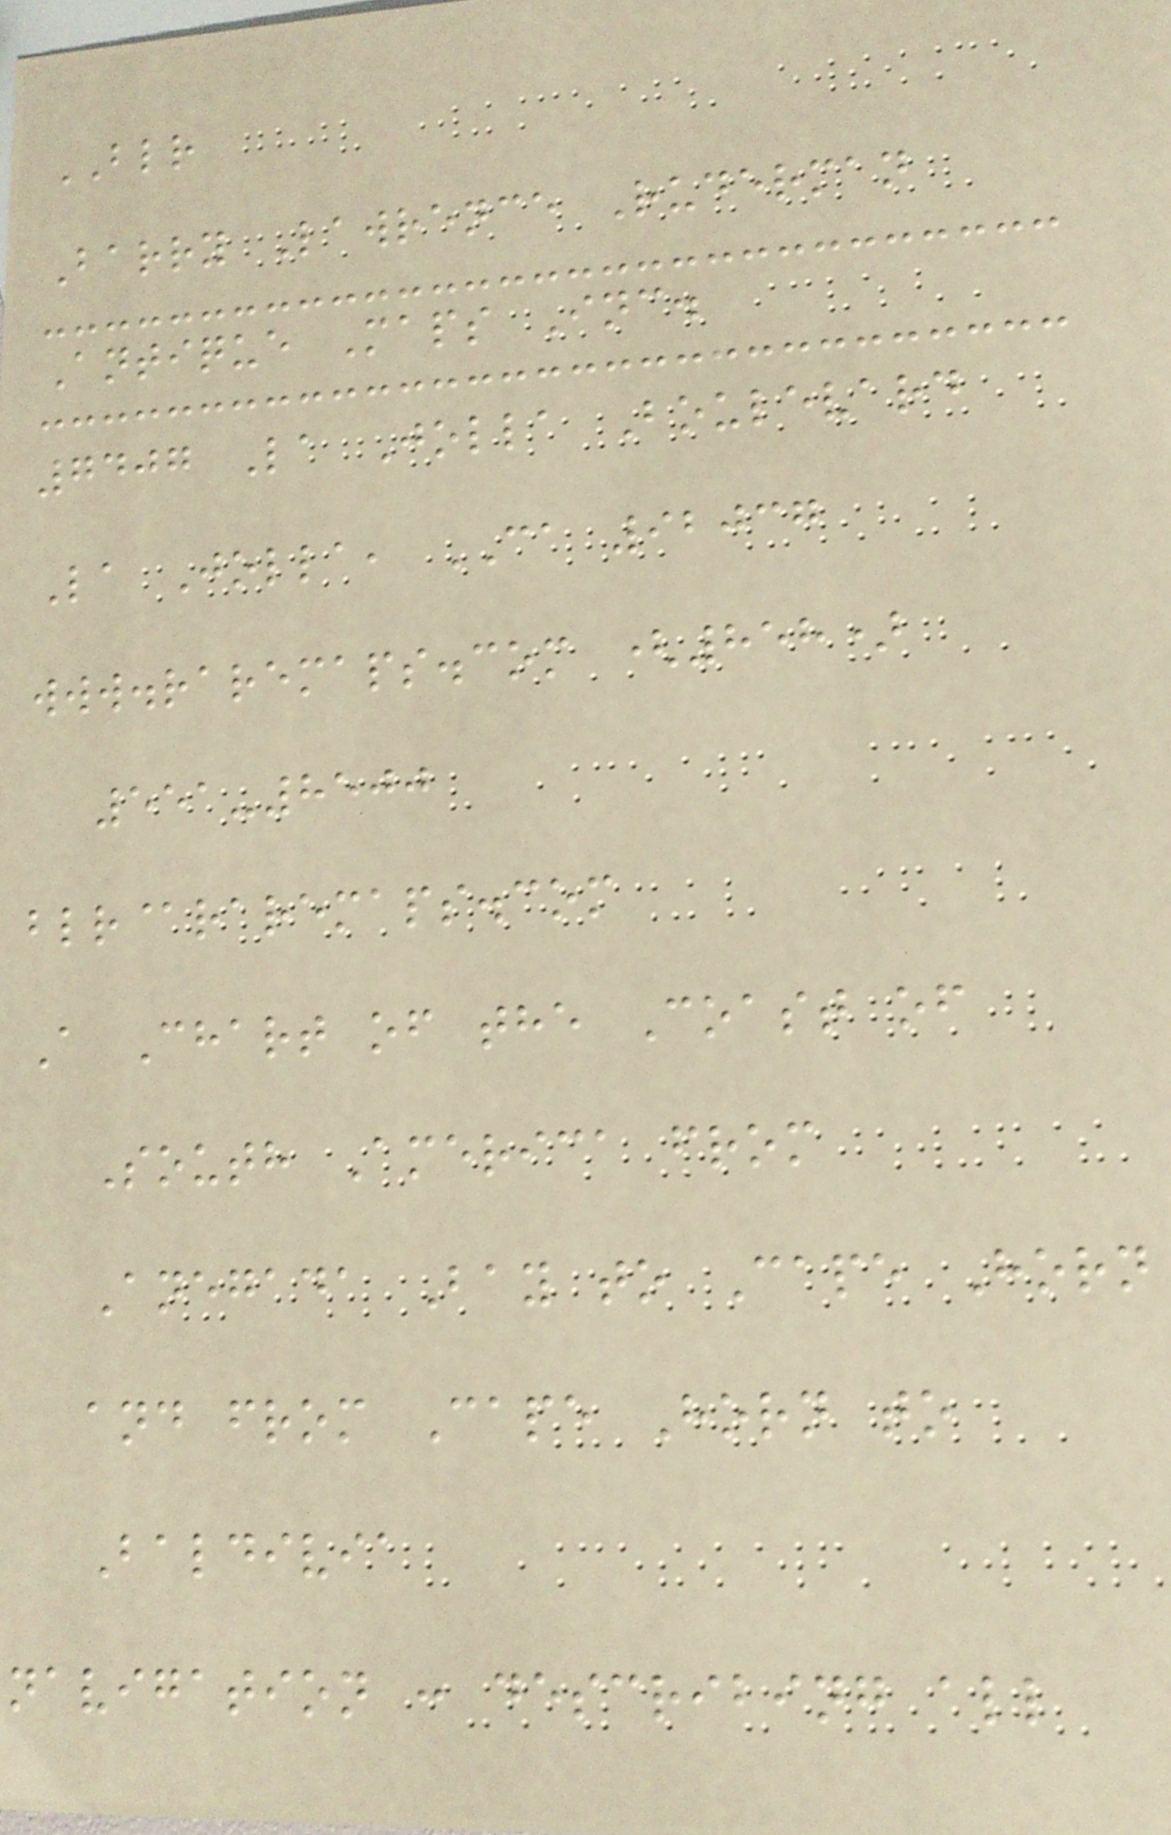BLR
Barry Lawrence Ruderman
Antique Maps Inc.
7407 La Jolla Boulevard
La Jolla, CA 92037
www.raremaps.com (858)
551-8500
blr@raremaps.com
A Chart of the Coast of
South America from
Anegada Bay to Cape Horn
and from Cape Horn to
Baldivia
navigation : describing all
